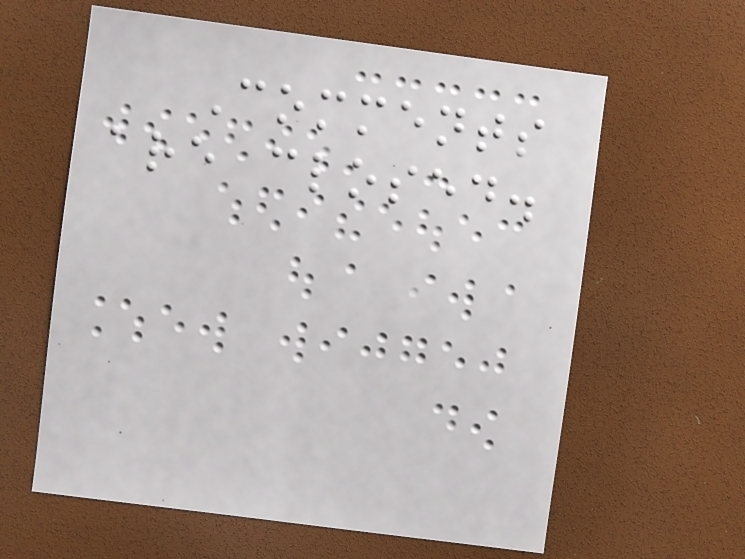Comments
are closed.
